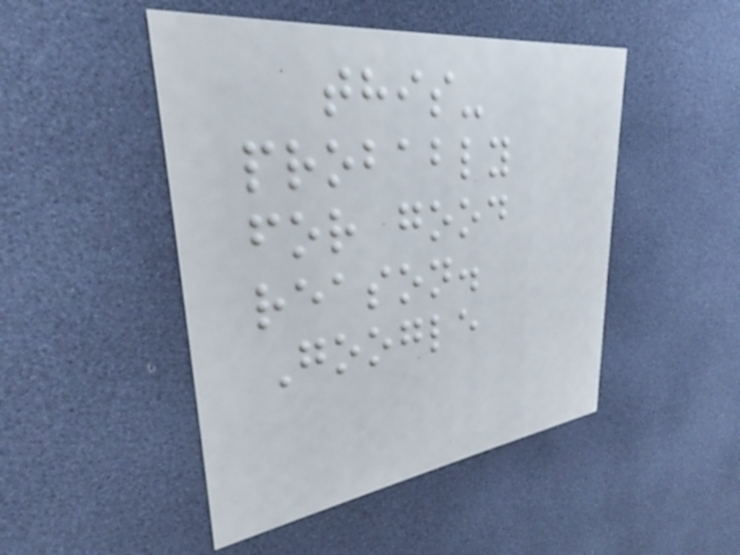this-
probably
for good
reason.
Google
